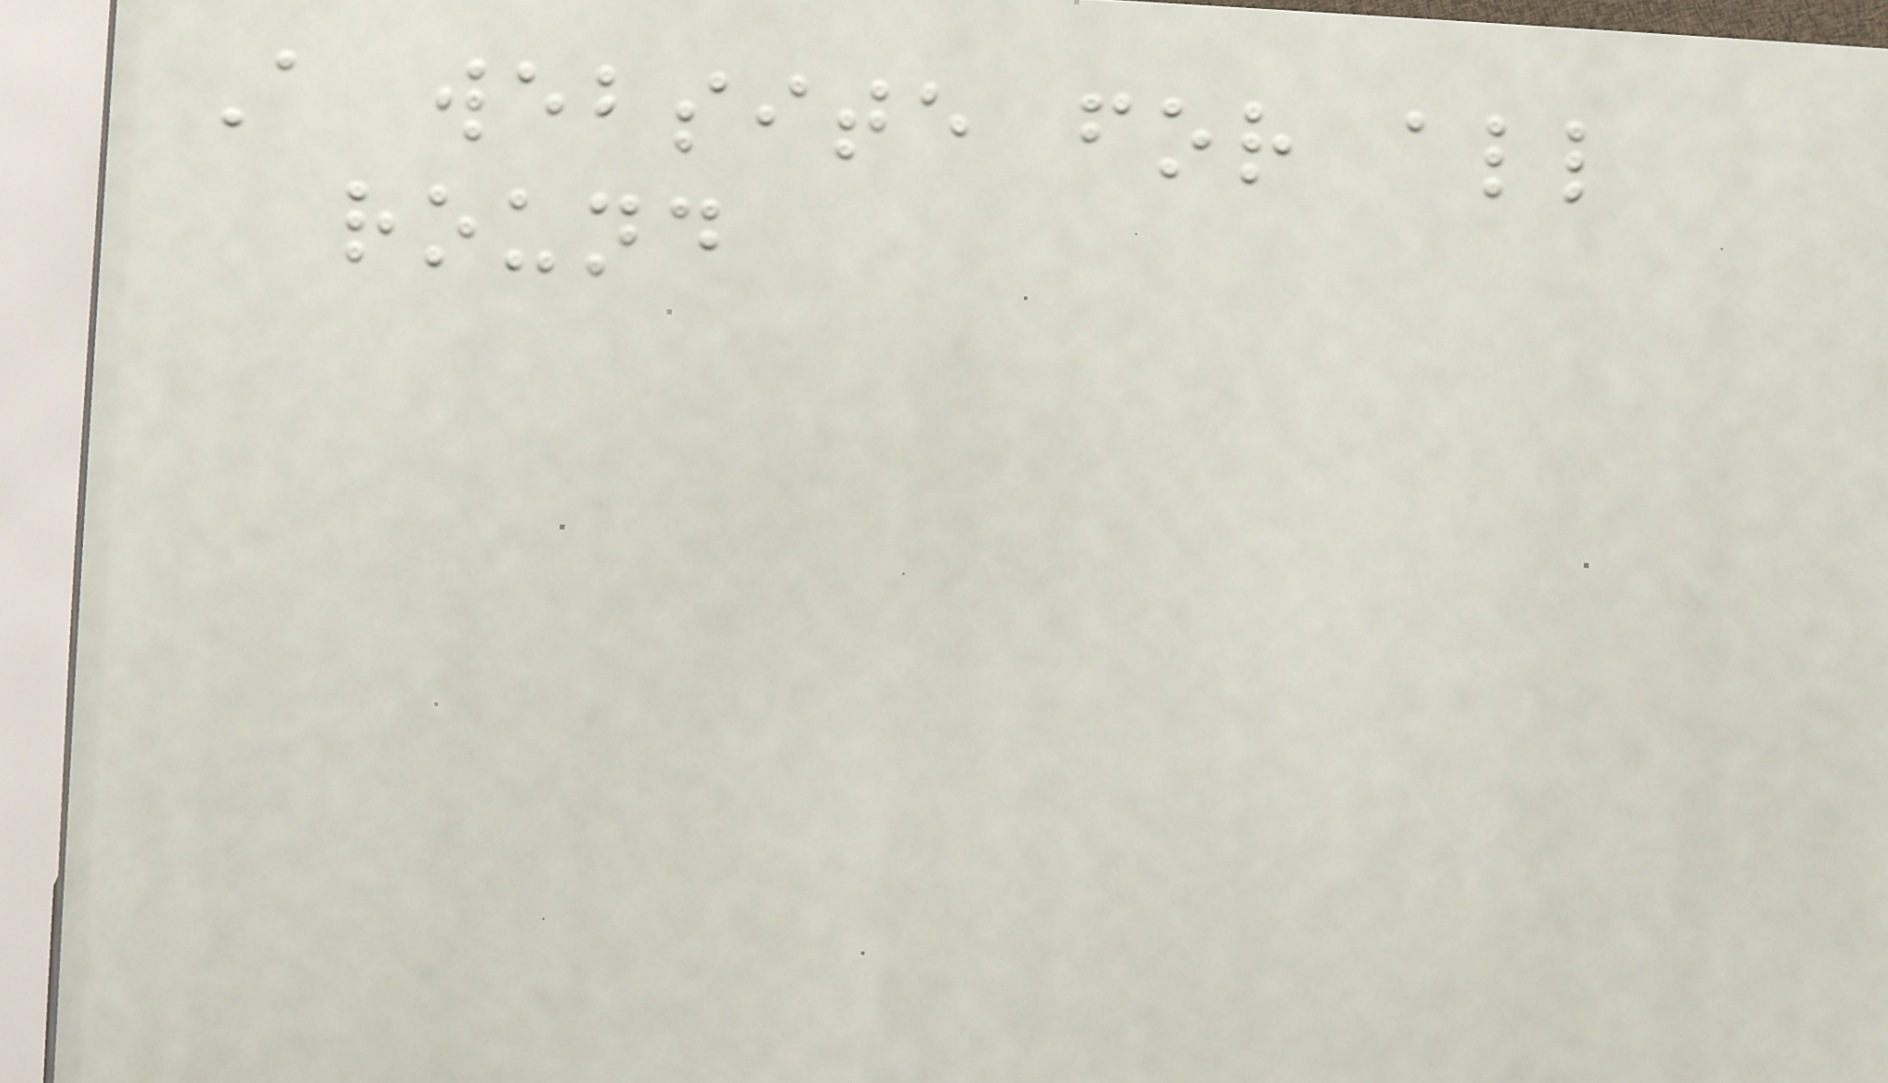A website for all
round
